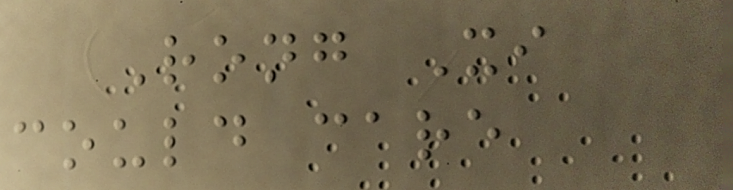Rong Xi
could care
